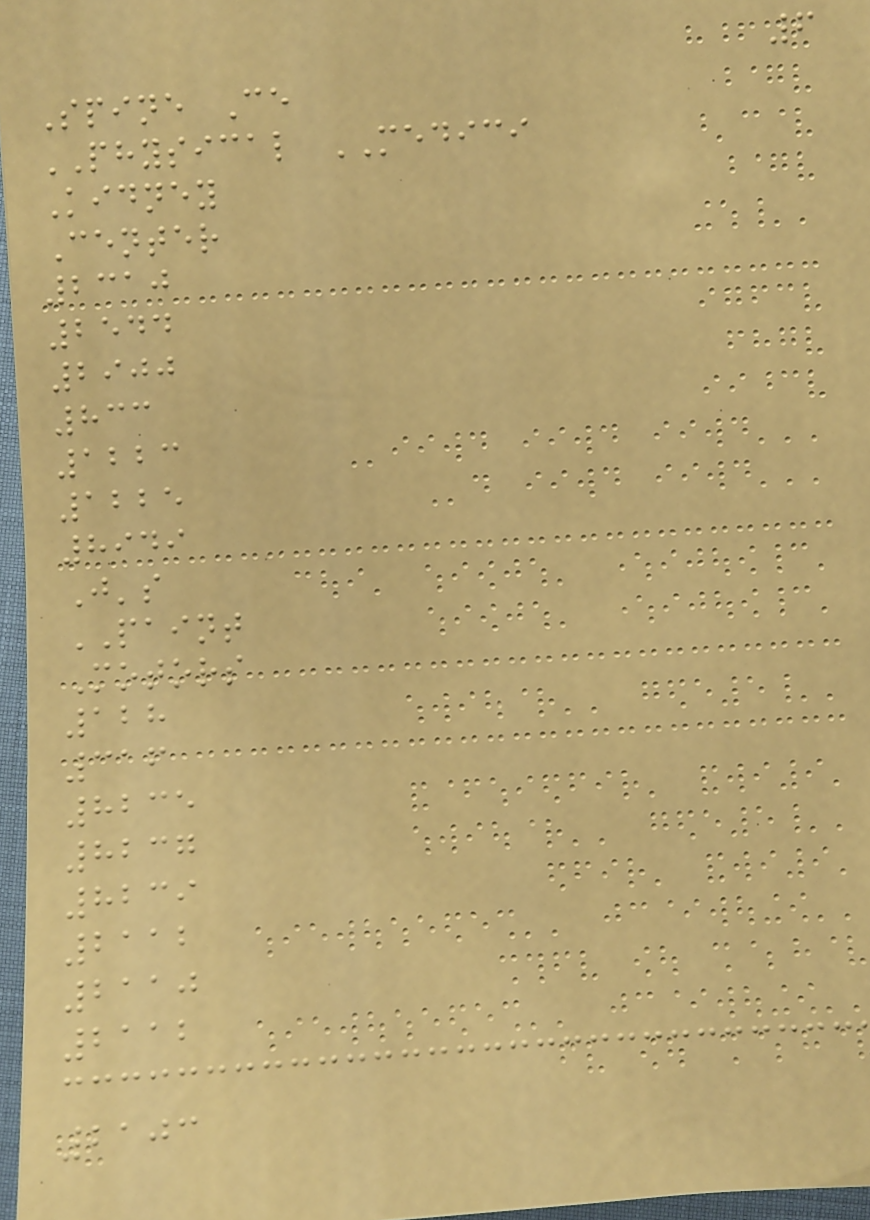6
Spine Ce
PHYSICAL MEDICI
Kidney
Center
2310
2544
2900
833
1223
1225
8949
J's
PAINT
Motors
128
316
8235
8237
8239
2112
2110
2112
2103
